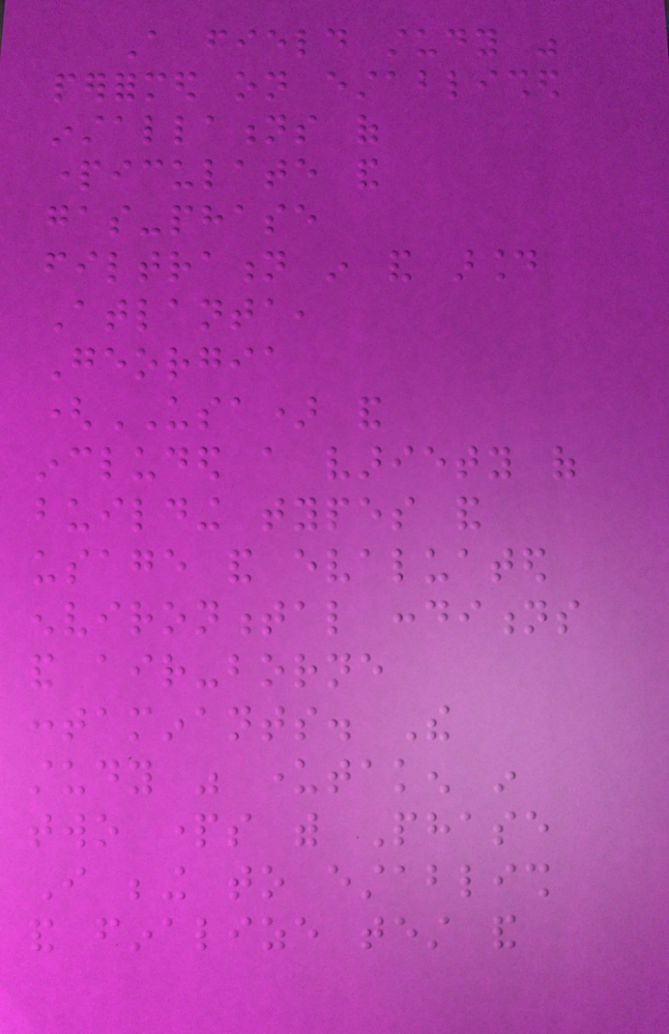A field study was
performed on established
installations of
particulate and
gas-phase
filtration in and around
Atlanta,
Georgia
(USA) and
included a variety of
building types and
usage and evaluated
environmental conditions
and air-borne
contaminants. The
study was undertaken in
two parts with Phase
I being to establish
and finalize test and
